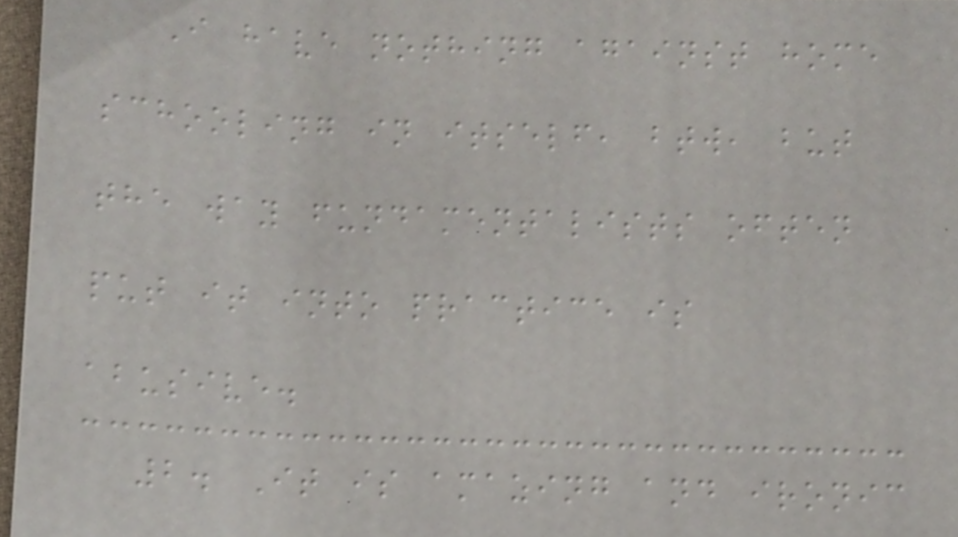I have nothing against home
schooling in itself, btw, but
the way fundamentalists often
put it into practice is
abusive.
2. It is amazing and ironic
